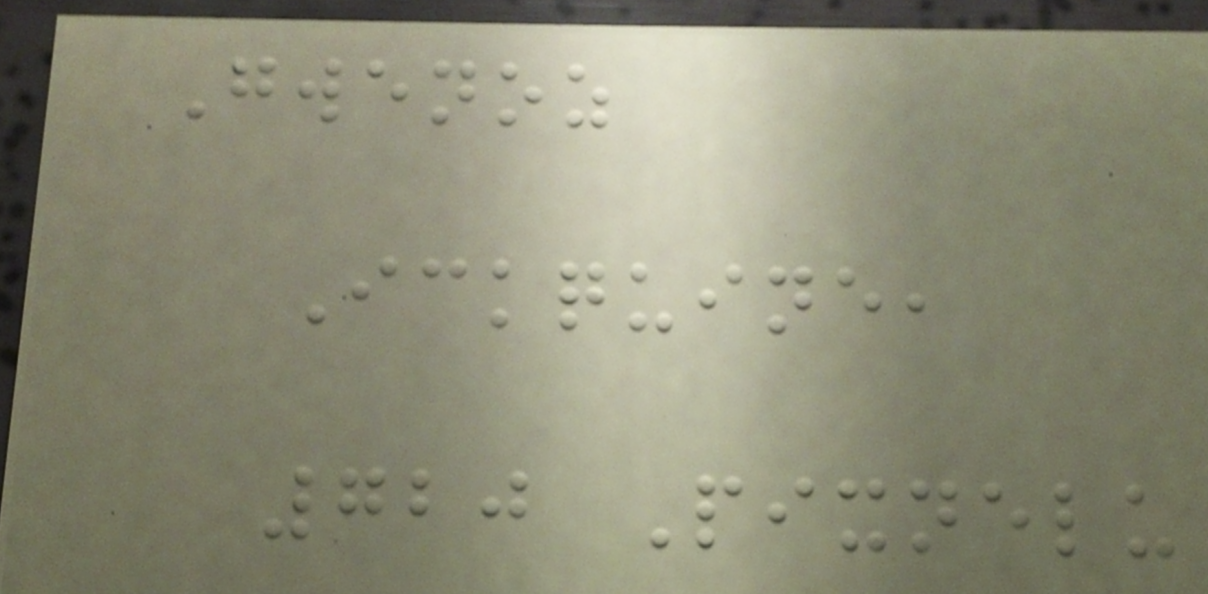Gwenoz
Ickquine,
720 Pixnelu
